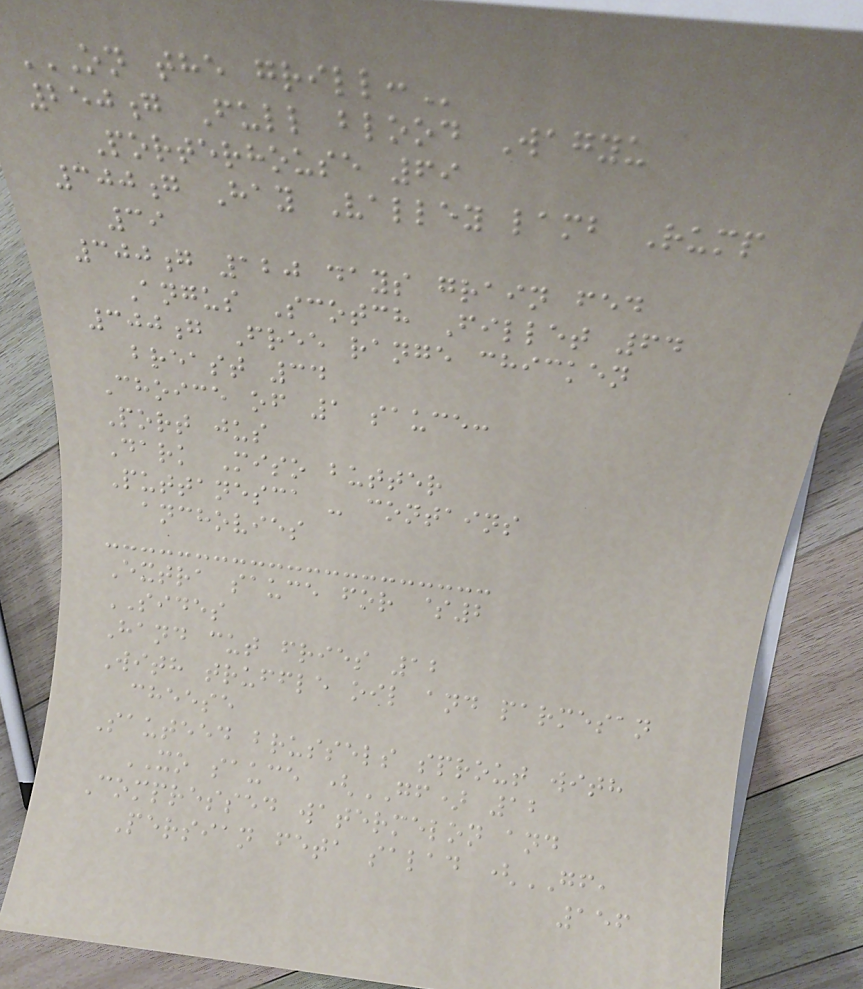ON THE GRILL:
250g Full blood Wagyu
Porterhouse 69
300g Hay Valley lamb Rump
39
300g 120 days grain fed
Angus Scotch Fillet 64
300g Free range chicken
breast 34
Choice of 1 sauce:
Port jus
Dark Miso butter
Puttanesca - contains
anchovies
Extra sauce for $2
SIDES
Hand cut fries 12
With truffle oil and parmesan
cheese
Sauteed brussels sprout with
XO sauce (GF) 12
Compressed watermelon and
Persian feta salad (GF,
156
